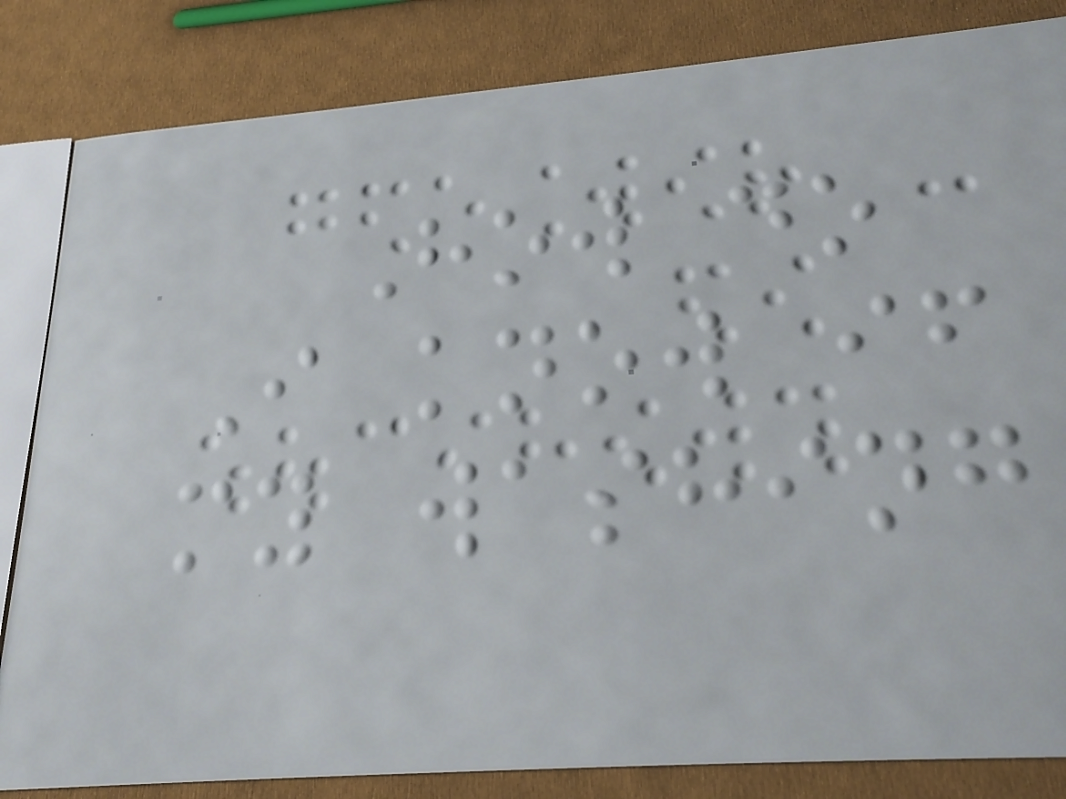How do
I know if
my washing
